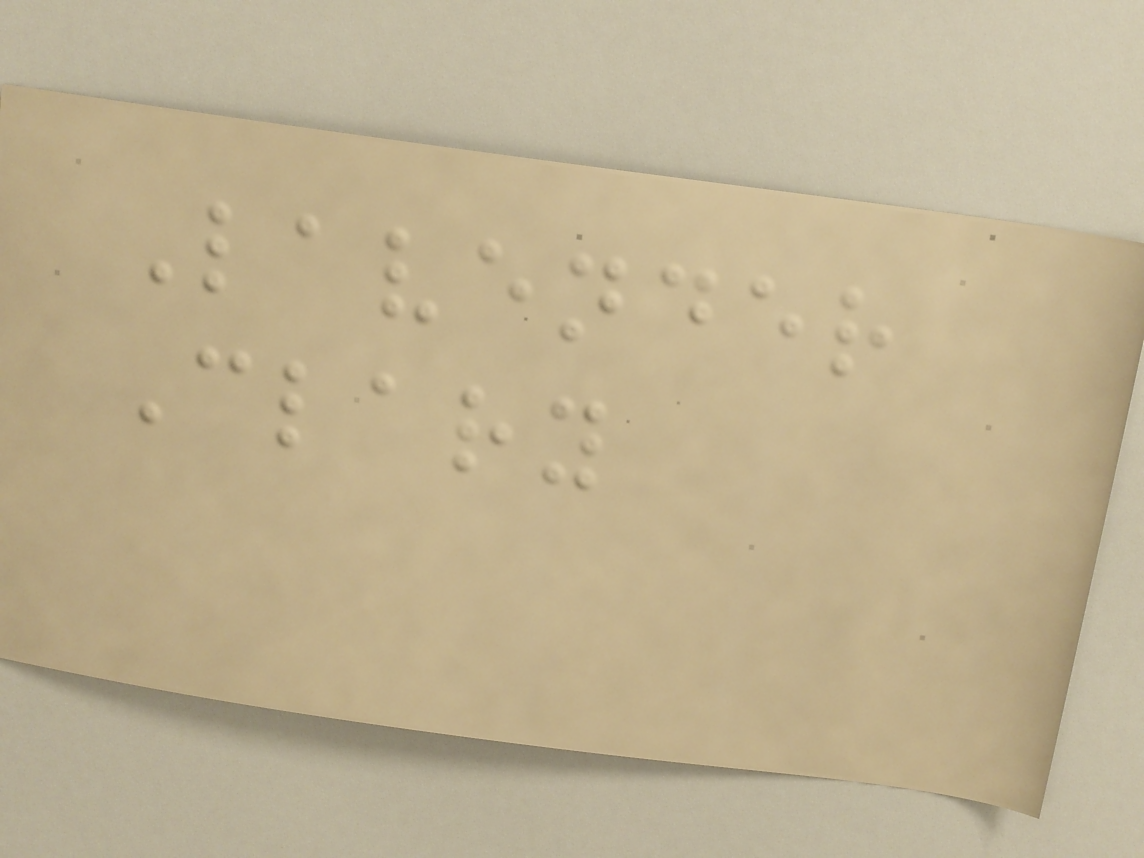Lavender
Clary
